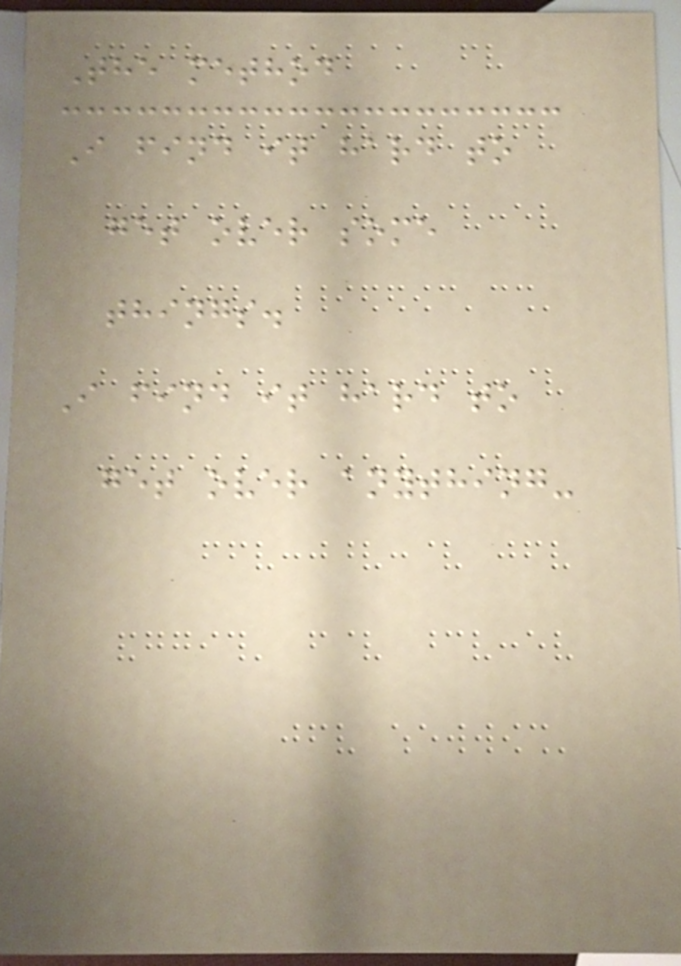The method
I find it hard to
get over some
things.
I find it hard to
get over anything-
